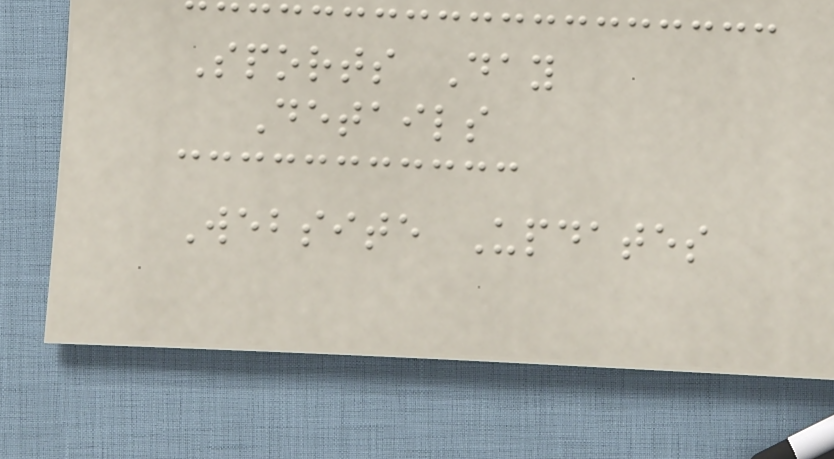Sports Day
Details
Website Updates
